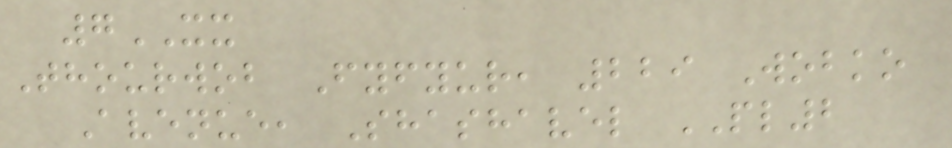7XX
Thourwob Fyfyur, 229 Wobko
Avenue, Shashavel PL2
